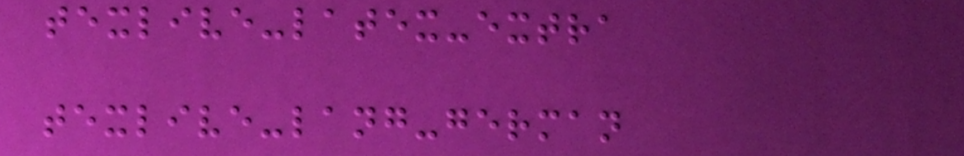texlive-latex-extra
texlive-lang-german
